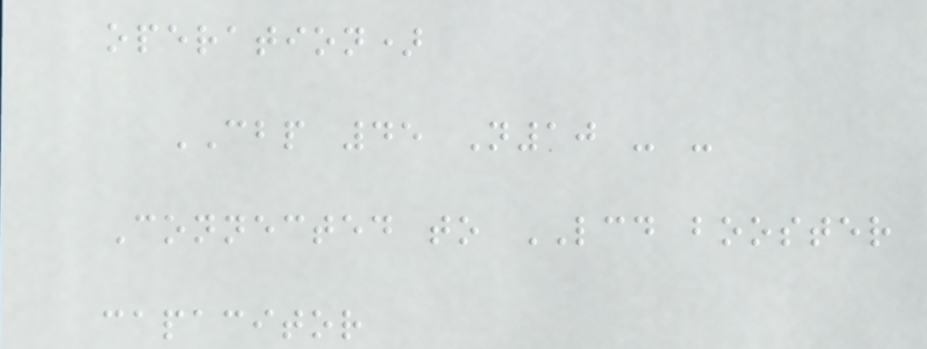operation)
CBP 45 N10 - -
Connected to LCD booster
capacitor
